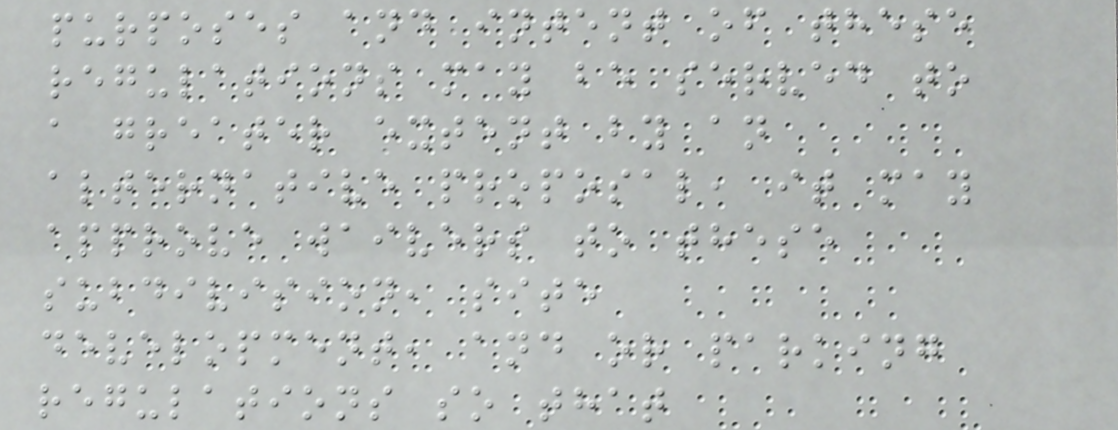purposes and intent of these
regulations may be served to
a greater extent by an
alternative proposal, it may
approve waivers to these
subdivision, site
development, and or parking
regulations so that
